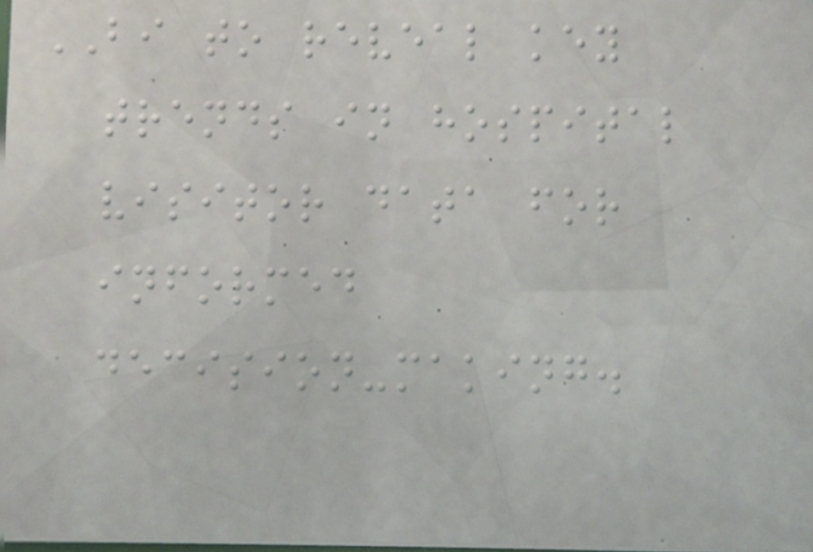BI to reveal key
trends in hospital
visitor data for
informed
decision-making.
